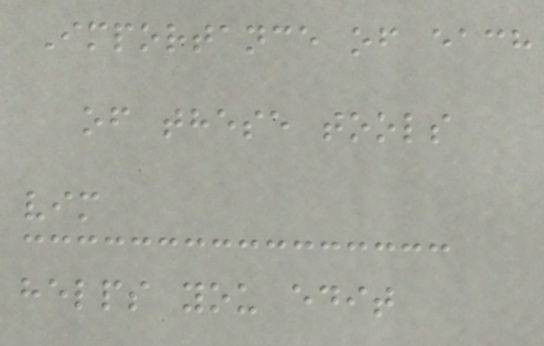Importance of each
of these tools
vim
helps you edit
